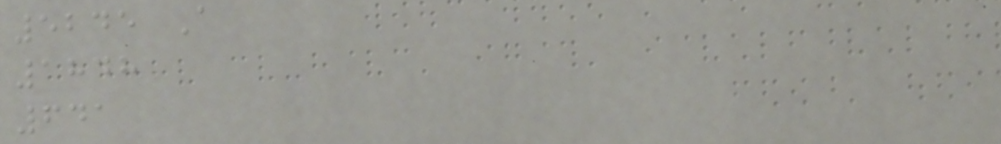5245 A
1848
641
